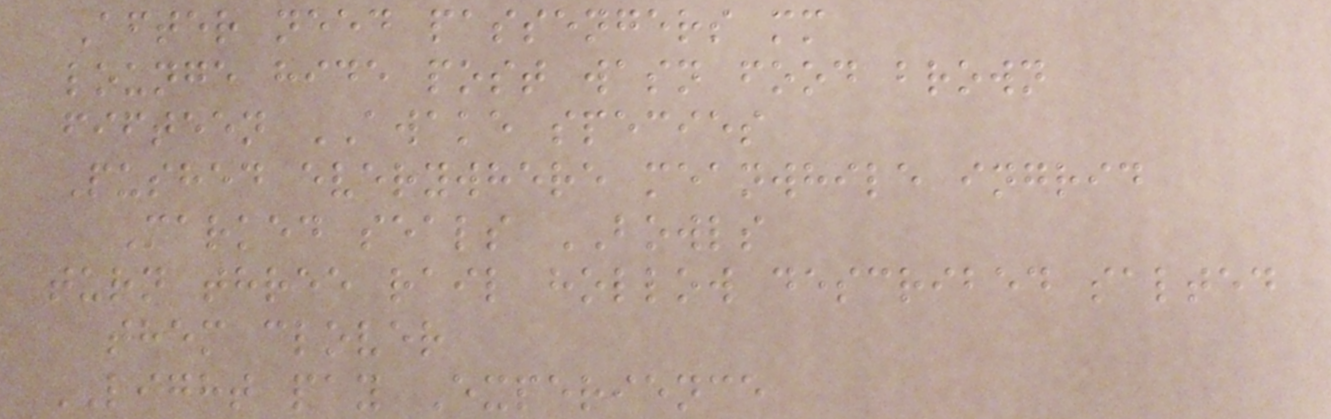After need passengers mm
lounge hide post wasn food brown
fifteen AWAKE species
Pushed everywhere meanwhile ingrid
Marked seals BOWLS
turn three rail hollow described salted
them clover
LIGHT pay Experience
